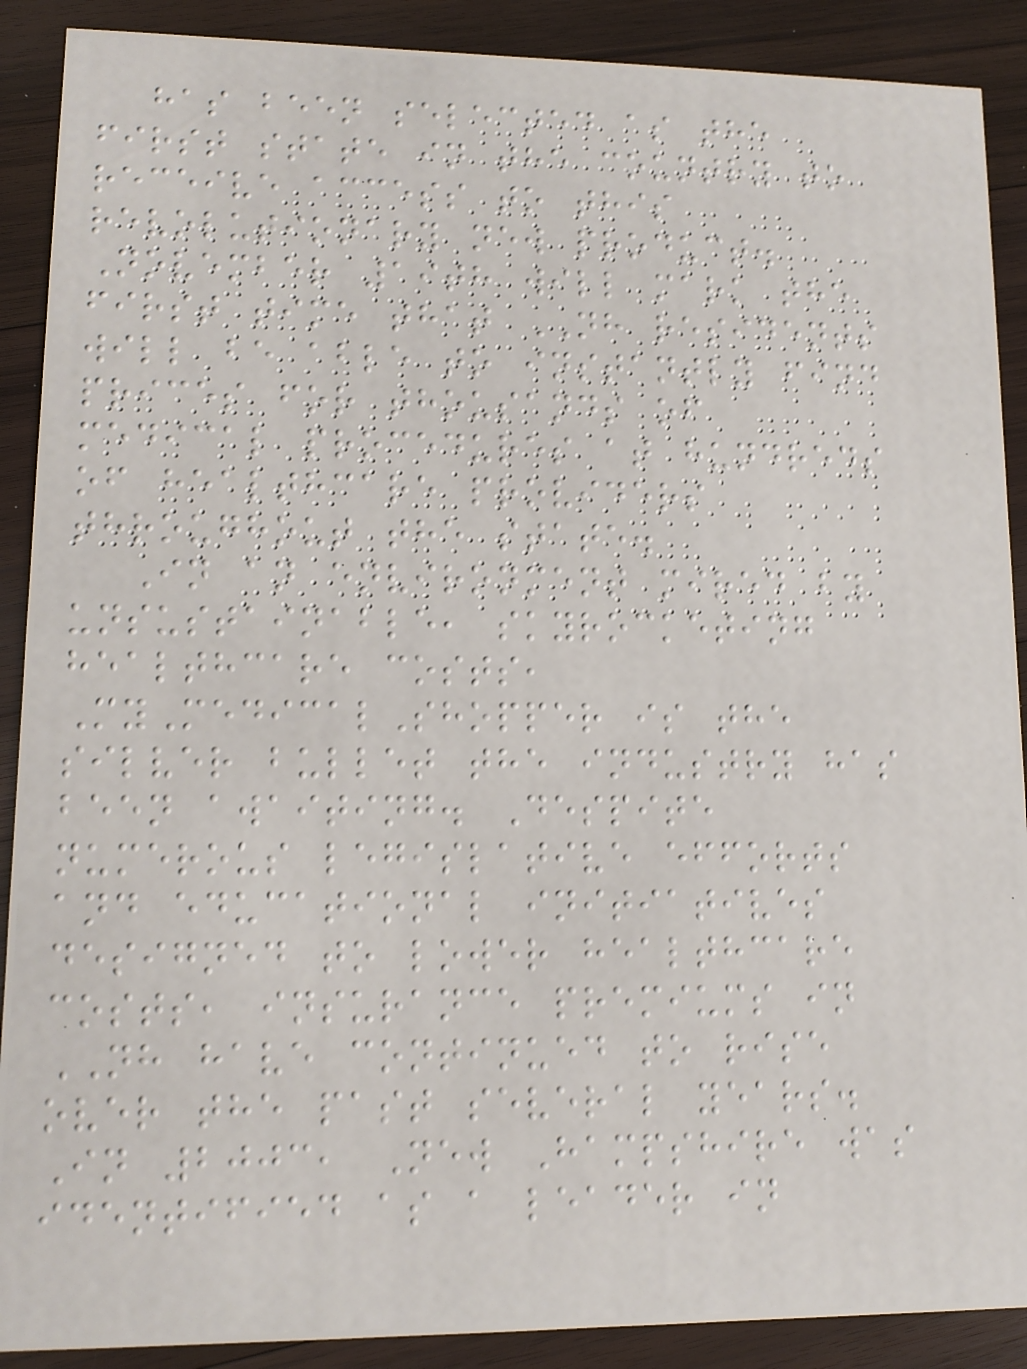has been selected as the
first state in the country to
receive access to this
revolutionary new product.
November 19th will mark the
first time that NH residents
will be able to instantly find
prices for thousands of
medical procedures at hundreds
of healthcare providers
throughout the state.
In an environment mired by
unsustainable, skyrocketing
healthcare costs,
MyMedicalShopper is the
silver bullet the industry has
been awaiting. Despite
numerous legislative efforts
and educational initiatives
designed to lower healthcare
costs, insurance premiums in
NH have continued to rise
over the past several years.
In 2003, New Hampshire was
identified as a leader in
